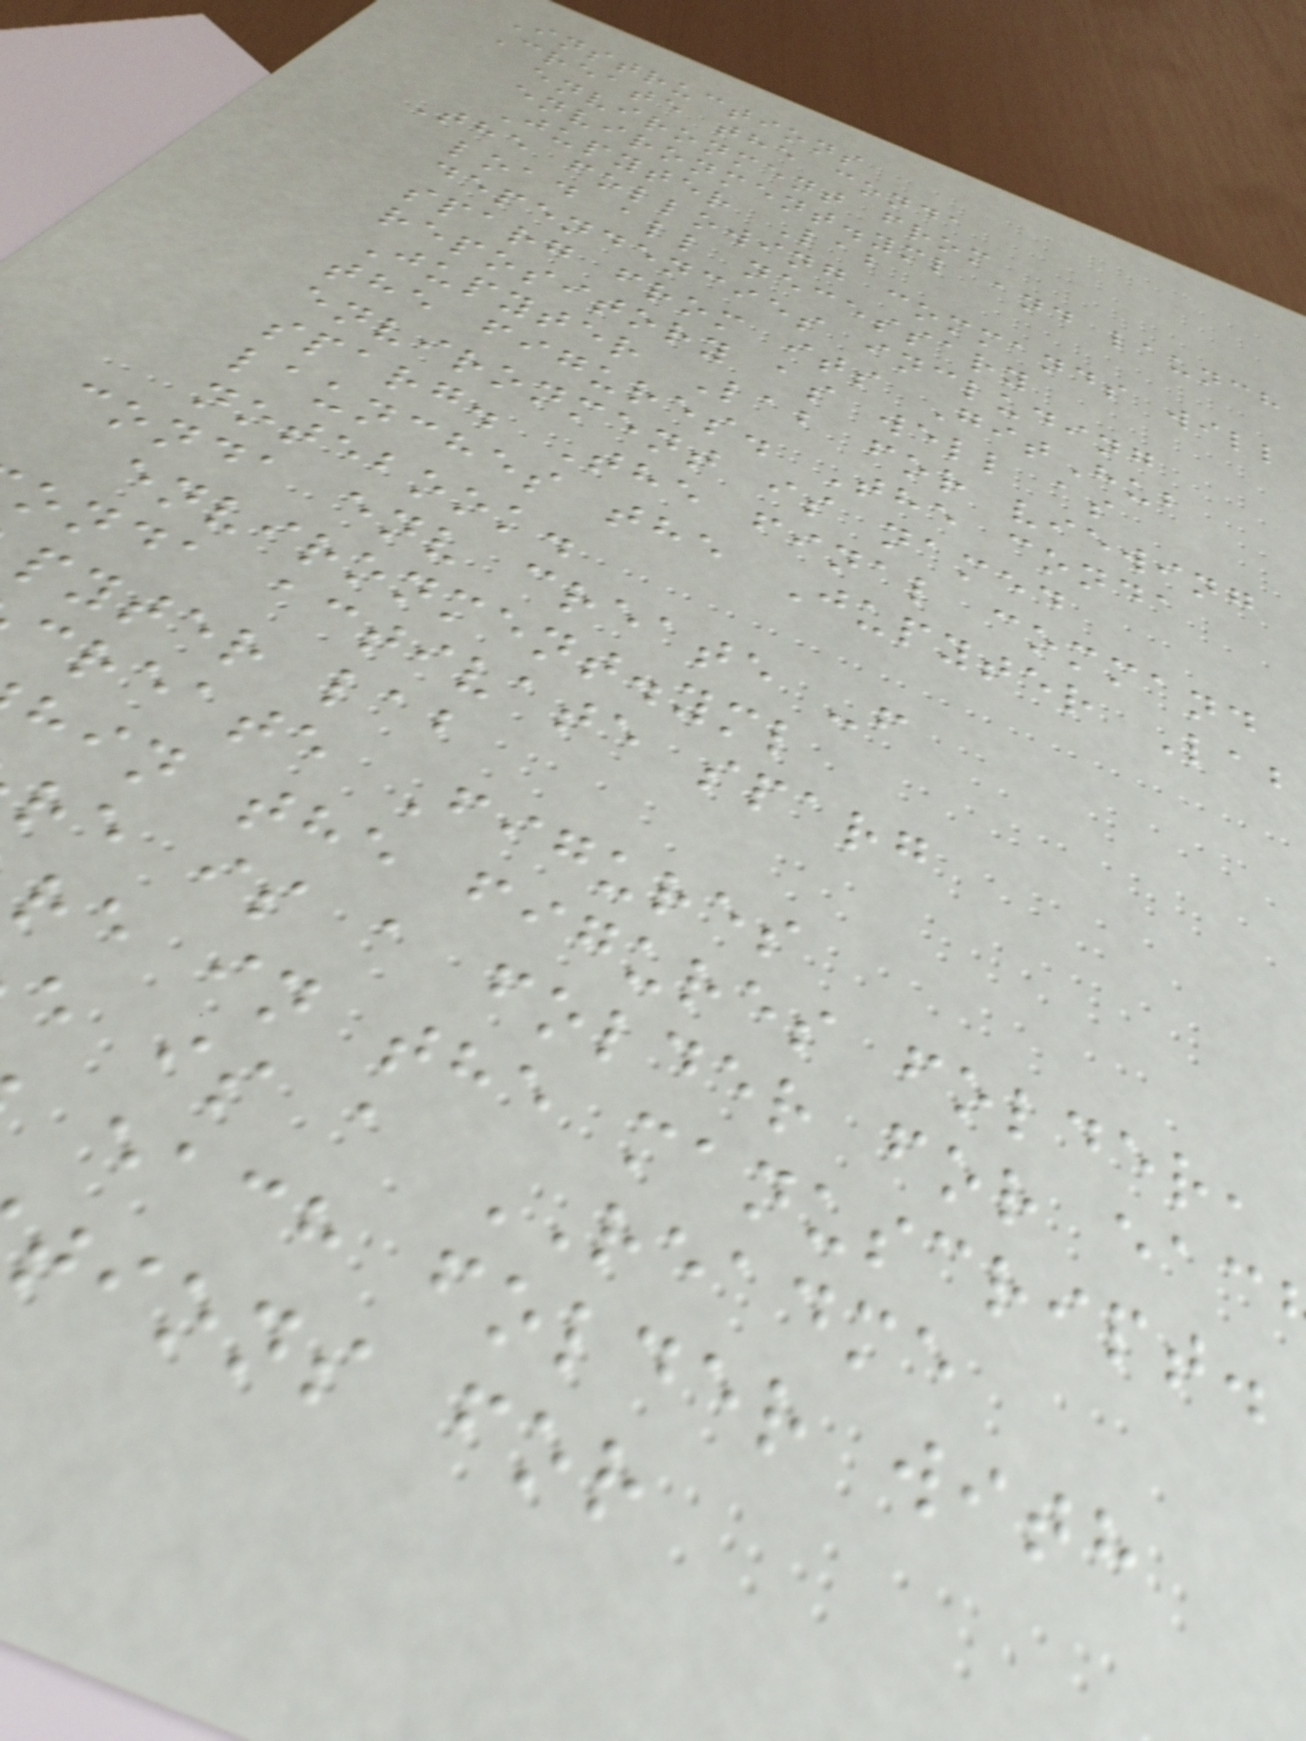Instructions
Create the conda
environment from
environment.yml and launch
Jupyter Lab
The following commands will
load all necessary
dependencies including
sparg from its GitHub
repository as well as
Jupyter Lab for viewing
the figures. The conda
environment is named
sparg. The final command
launches the Jupyter Lab
notebook.
conda env create -f
environment.yml
onda activate sparg
pyter lab
create Figures
hin the figures folder,
re is a folder for eac
re in the manuscript.
e is a README
each folder with
tions for
